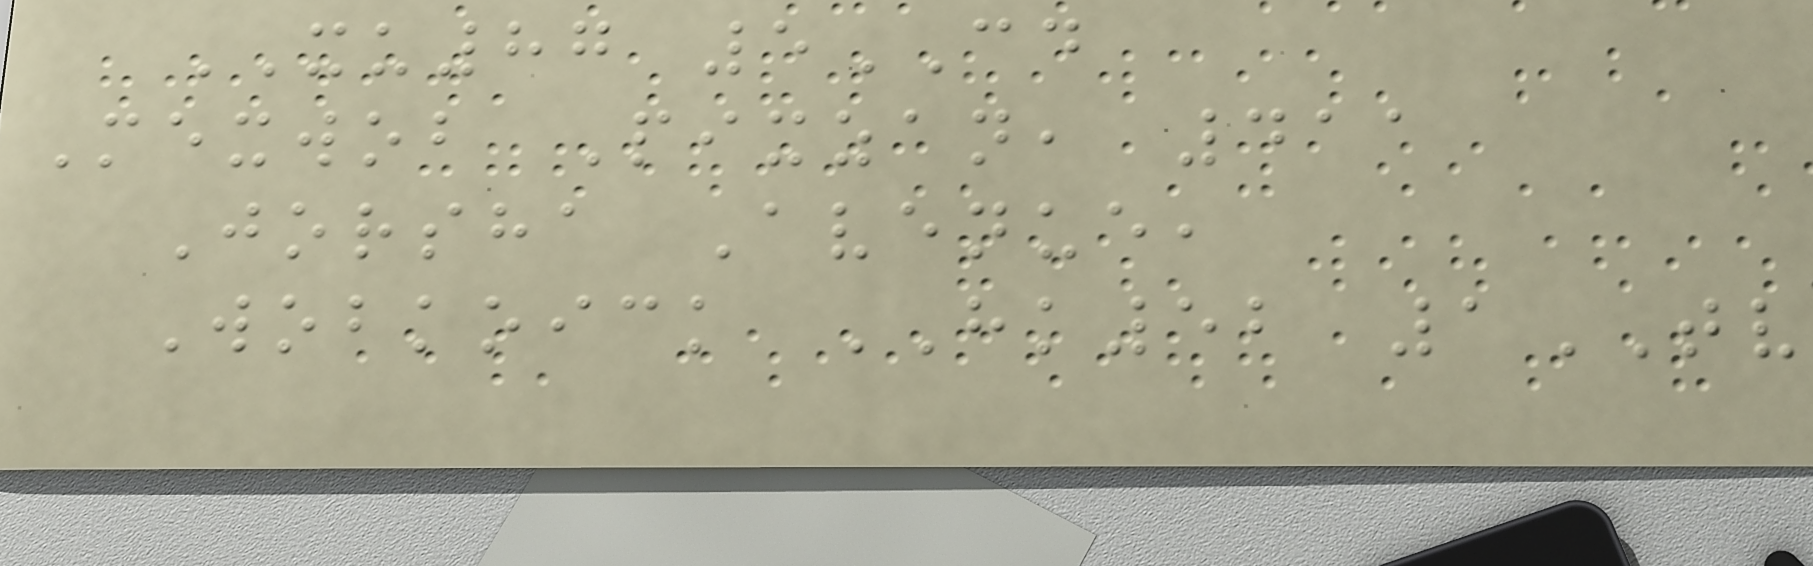XU87 5CD
Mexwob Pixzan, 411
Jorsha Avenue,
Wobkoick HK52 1TV
